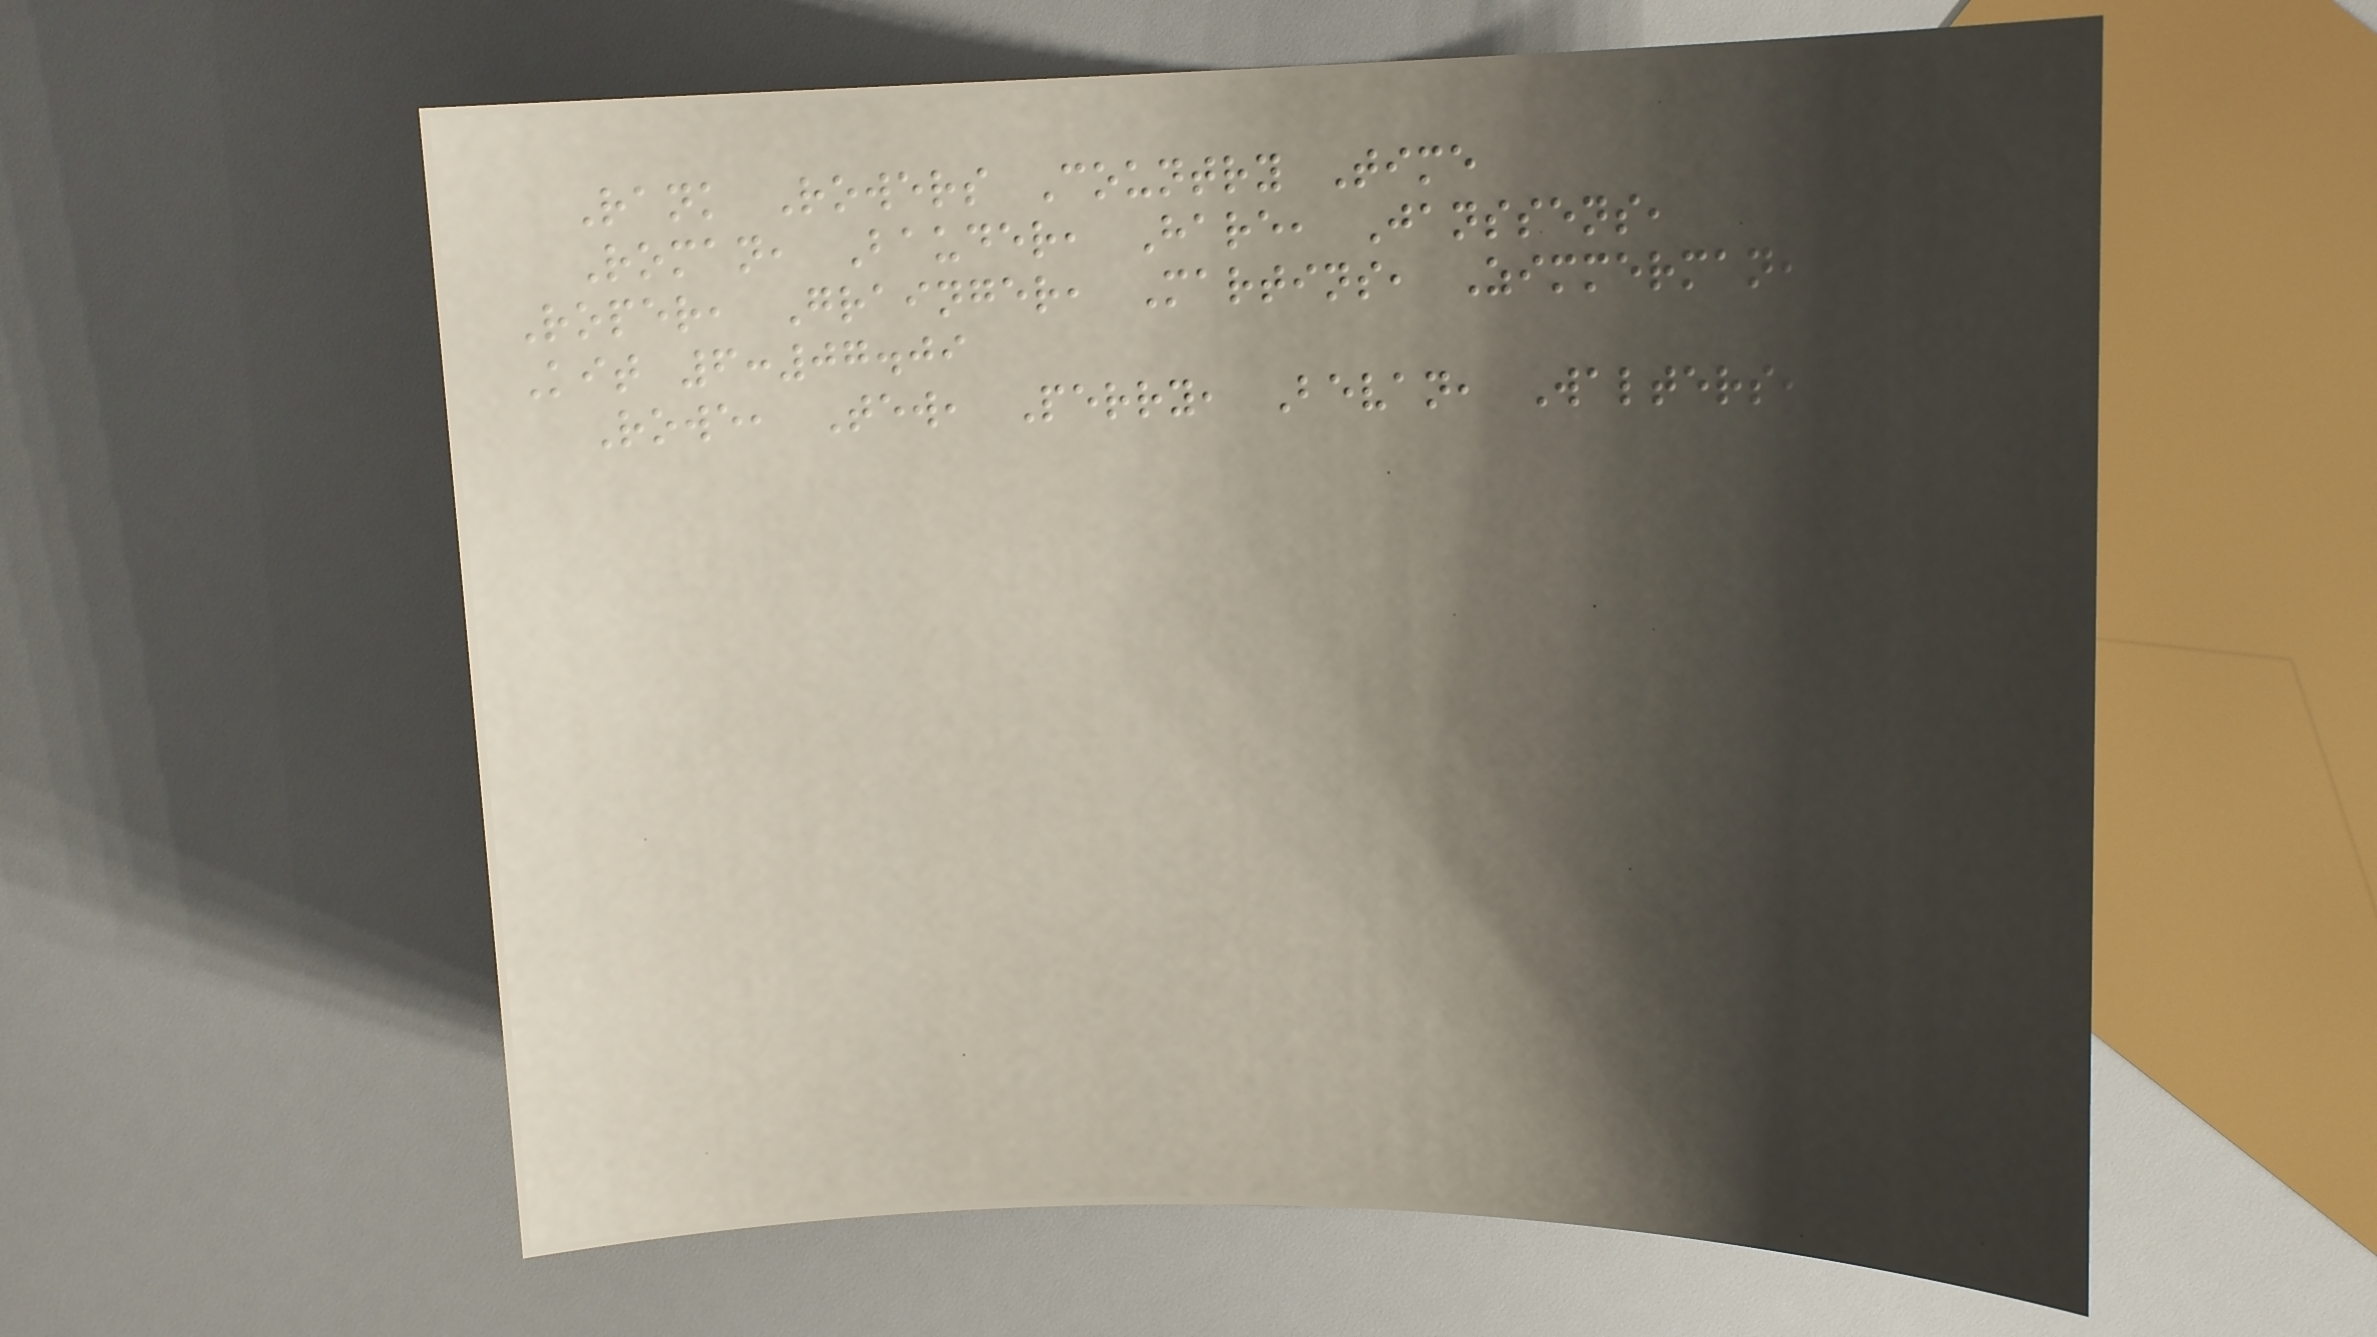Rank Rowers Country Time
Roman, Bauder, Hare, Janssens,
Roper, Grainger, Martins, Zimmerman,
Kit 6:07.09
Rowe, Tew, Perry, Bevan, Walters,
